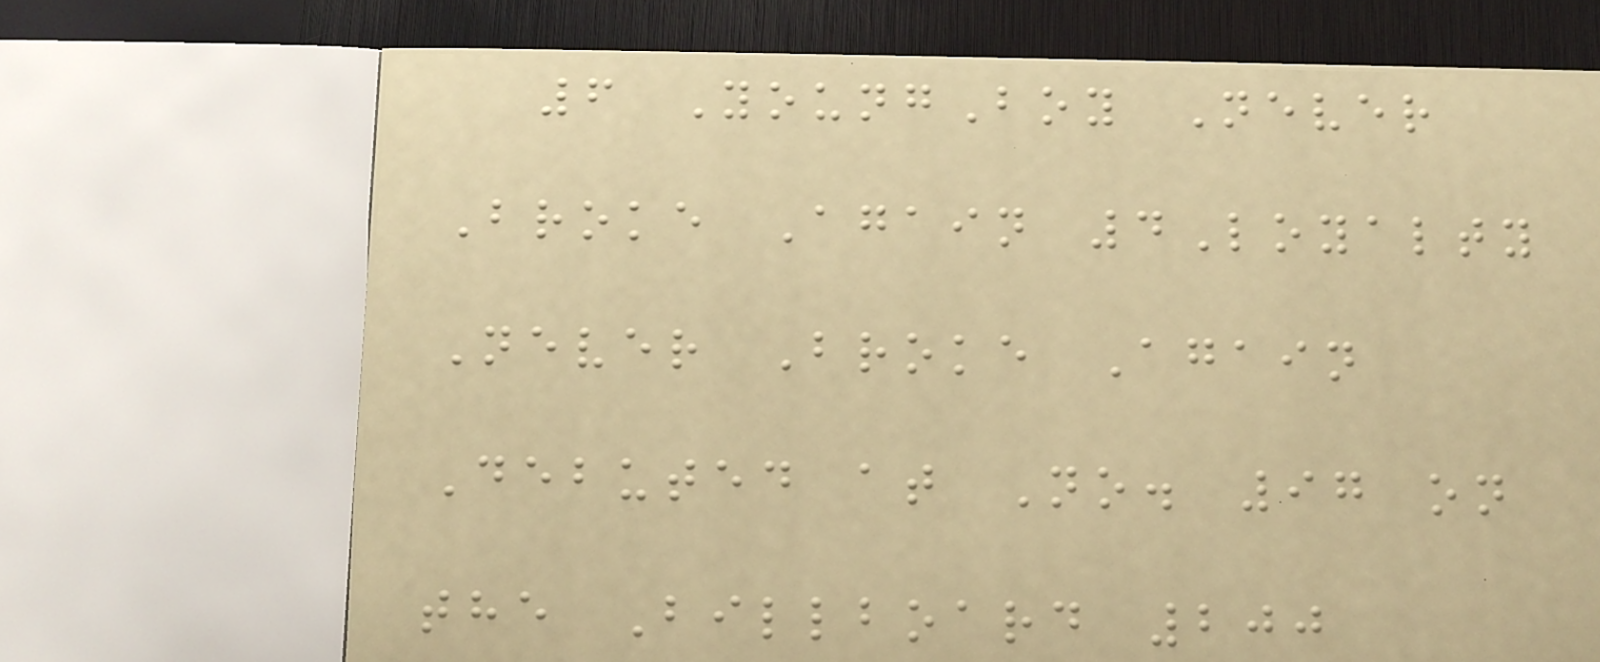6 YoungBoy Never
Broke Again 4Loyalty
Never Broke Again
Debuted at No. 97 on
the Billboard 200
